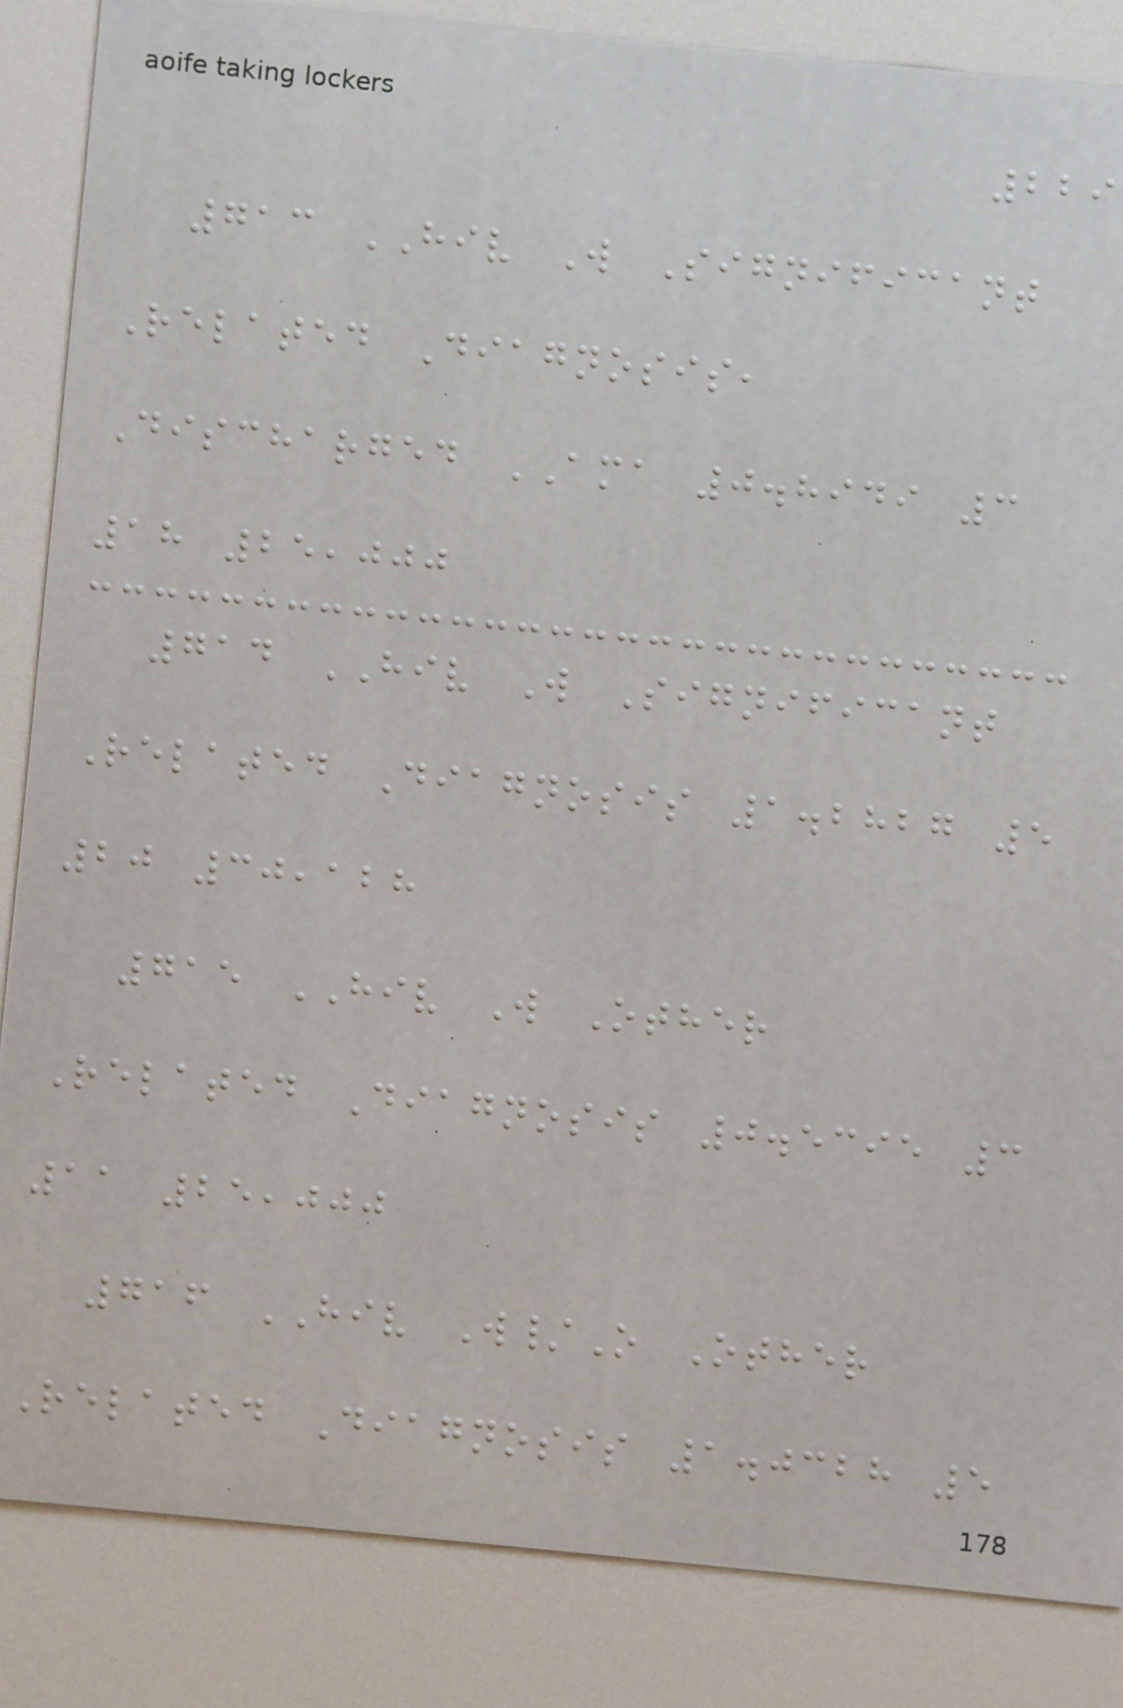229
713 HIV W Significant
Related Diagnosis,
Discharged AMA 0.8949 3
18 25,000
714 HIV W Significant
Related Diagnosis 1.2827 5
20 30,128
715 HIV W Other
Related Diagnosis 0.5395 3
11 25,000
716 HIV W/O Other
Related Diagnosis 1.0328 5
